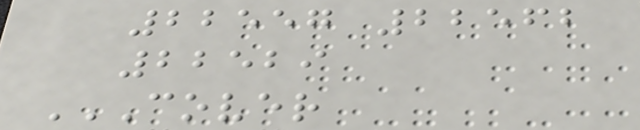22557 22562
22529
COVER
